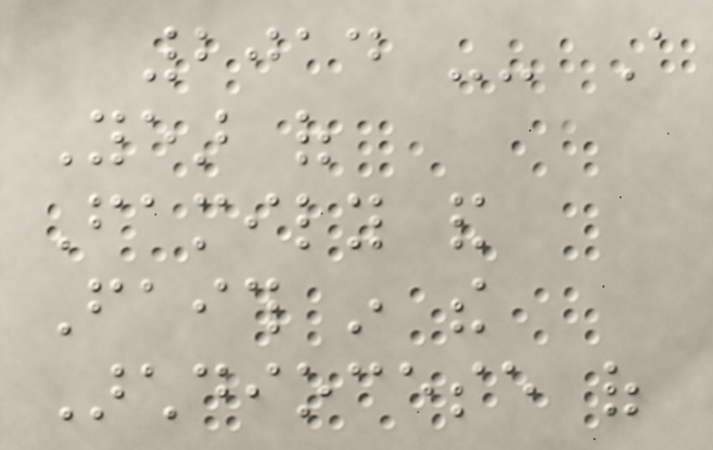2014 -- A
Year of
Family and
Faith in the
Archdiocese of
